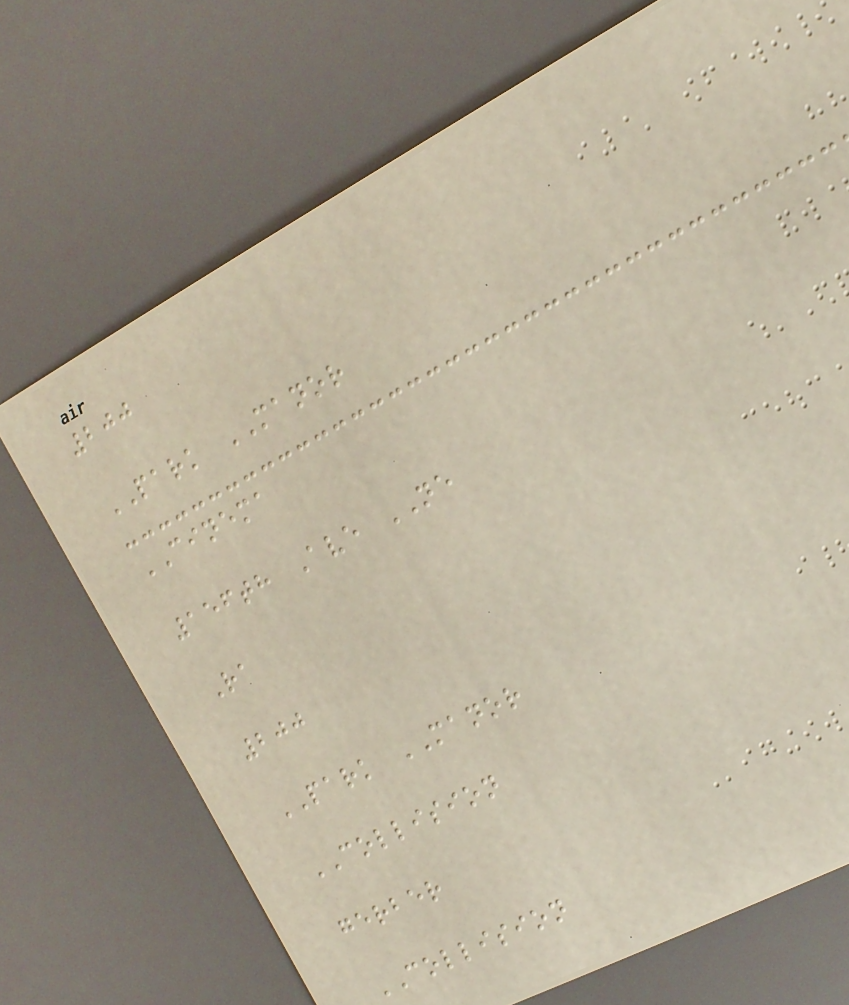200
PARK MANOR
CINEMA
156th Ave NE
Ra
200
PARK MANOR
COLLISION
gerber
COLLISION
